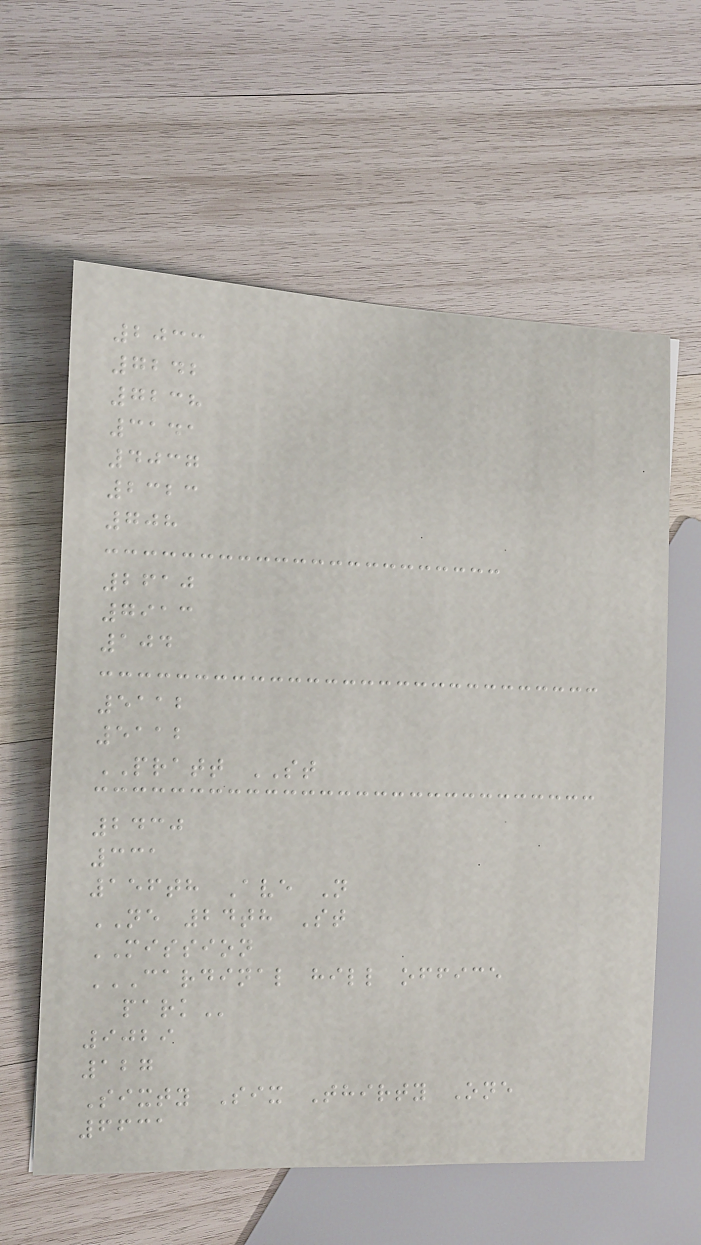2033
7242
7238
3141
4037
2323
708
2610
7913
104
5112
5112
PRATT ST
2430
331
156th Ave N
NE 24th St
MISSION
CARDINAL HILL OFFICE
PARK
9029
127
Sixty Six Thirty One
6631
